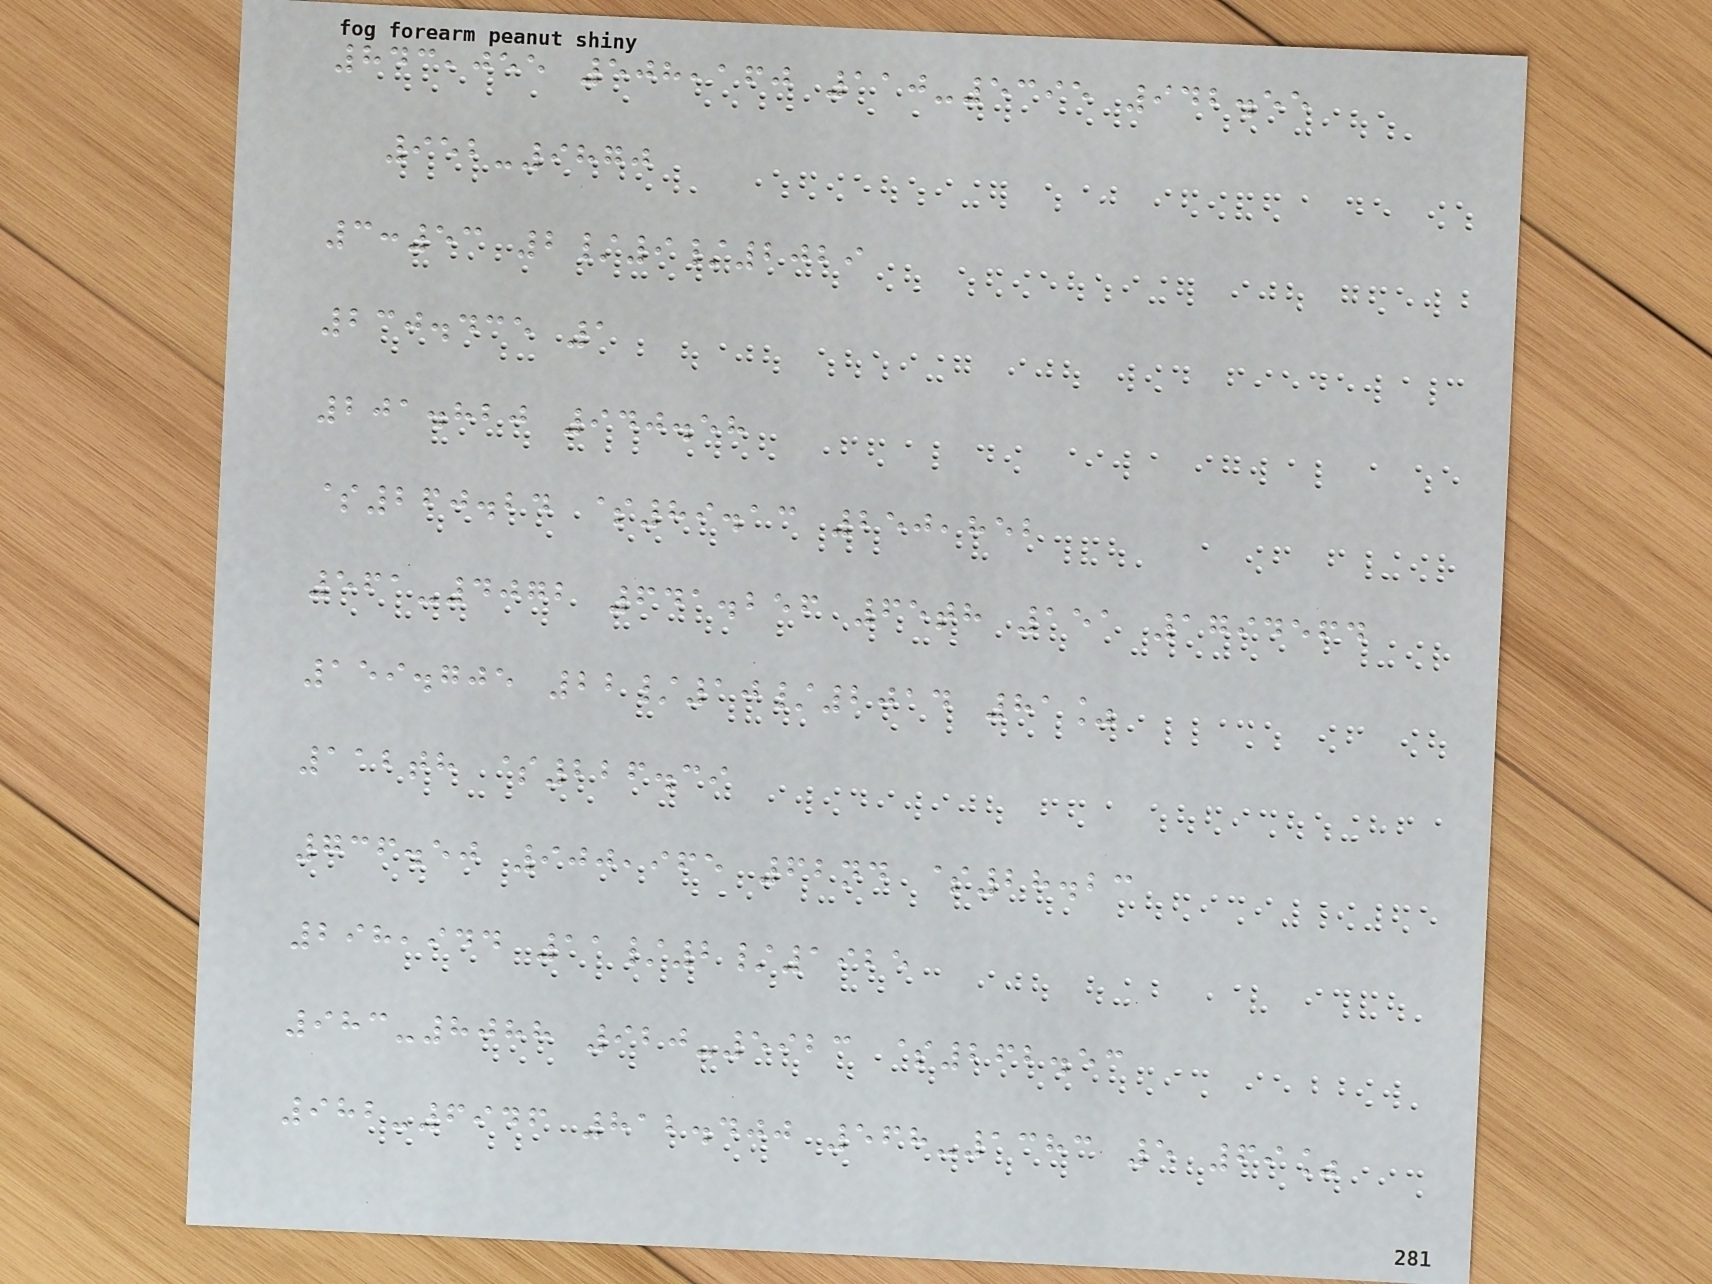843,055 508,160 110-5395 942.55
952-9870
3:53 2/9/2029
230.435 1
201.820 940.58
$260.24 $89.13 250,852
561-4072 641.256 65th 151 1794564
159.705 22/10/2014 81%
112th $226.39
736.50 900,965 62nd $28.23
298,944 11/2/1925
983-8088 920-5923 $262.53
982-6946 812.400 568-1383 5 69%
